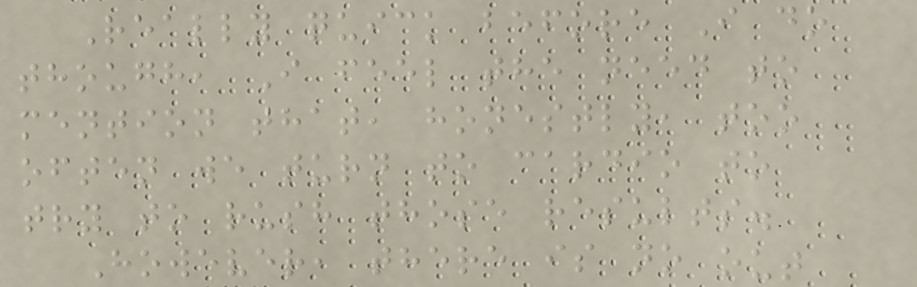Really quick before I do
though, I feel the need to
mention that, honestly, too
often we turn to cardio to
try to rush those results.
However, there is no out
